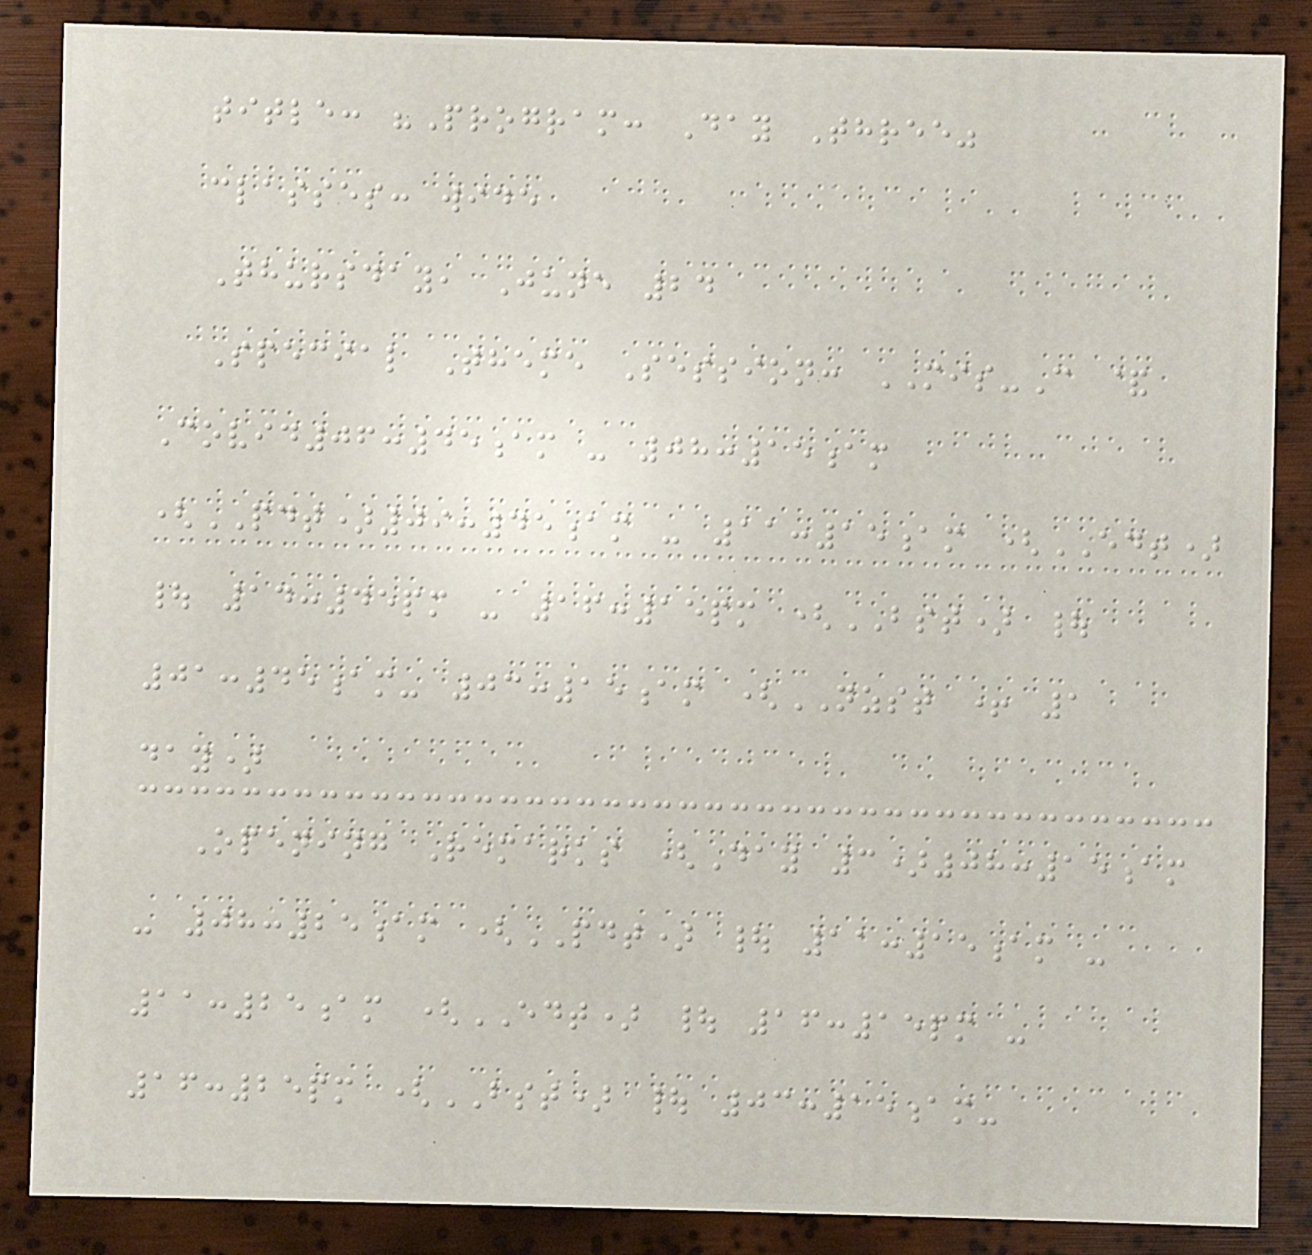title: "Program: Day Three"
classes: wide
Thursday, June 24
Special Theme Session: MIS-C &
Covid06:45am - 08:15am
(PDT)09:45am - 11:15am (EDT)
| 14:45pm - 16:15pm (BST) |
01:45am- 03:15am (NZST + 1
day)
Opening Remarks (Day 3)08:15am
- 08:25am (PDT) | 11:15am -
11:25am (EDT) | 16:15pm -
16:25pm (BST) | 03:15am-
